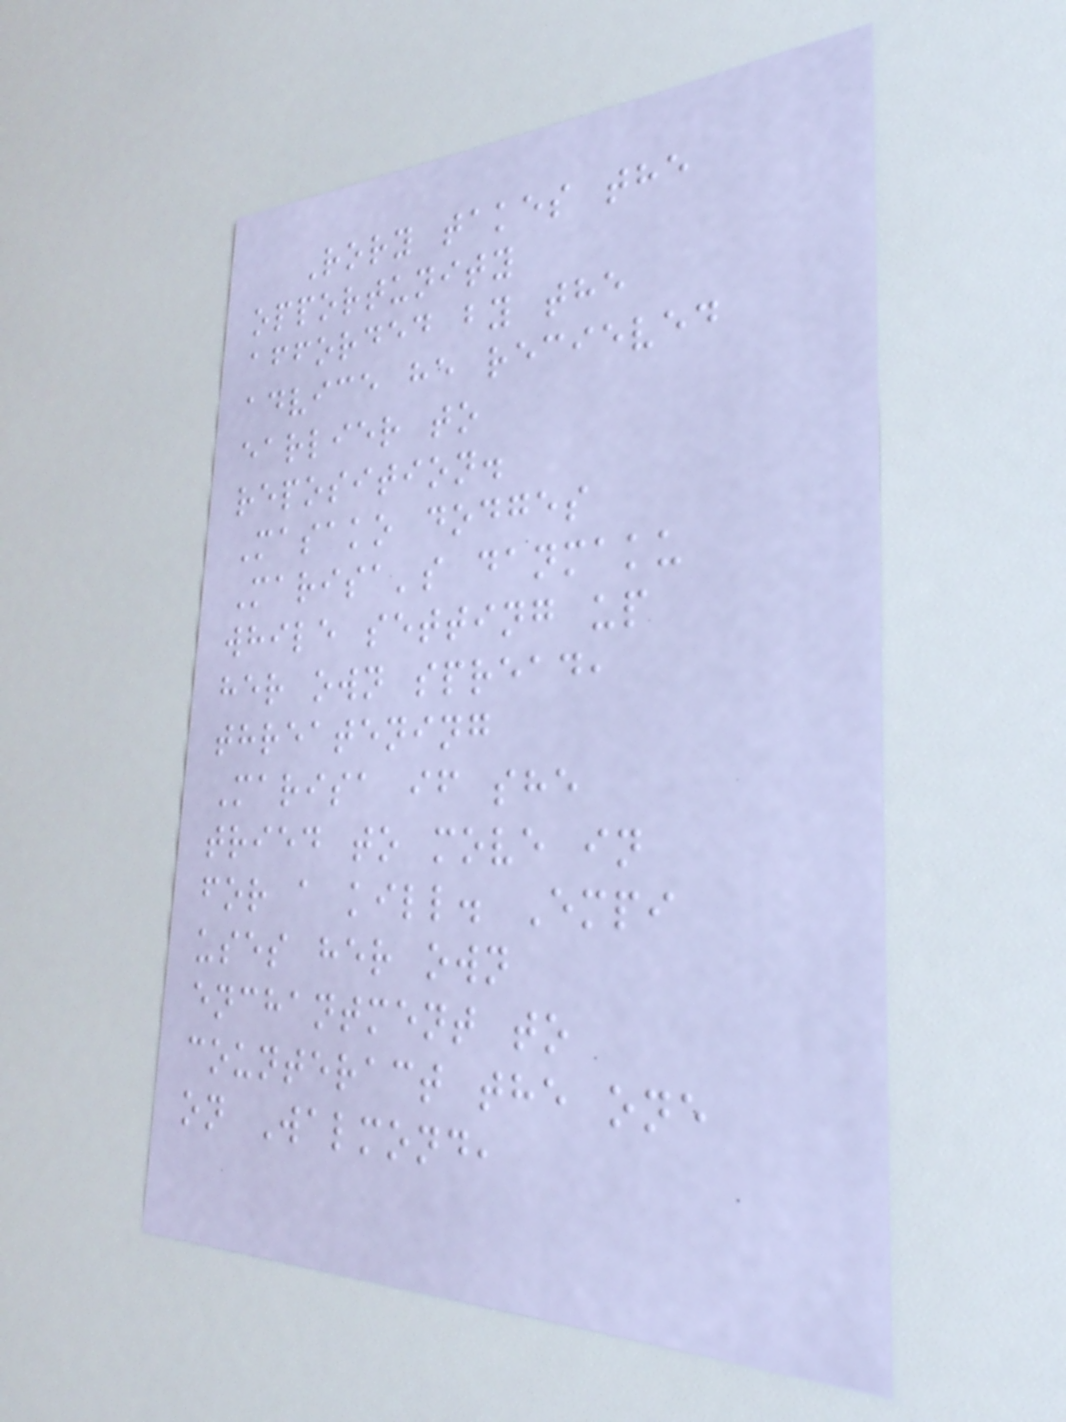Rory takes the
opportunity
afforded by the
advice he recieved
earlier to
reposition.
Masako dodges
Marisa's danmaku
while setting up
her own spread,
threatening
Marisa if she
tried to move in
for a kill. Empi
uses her own
enchantment to
counteract the one
on Walmond,
